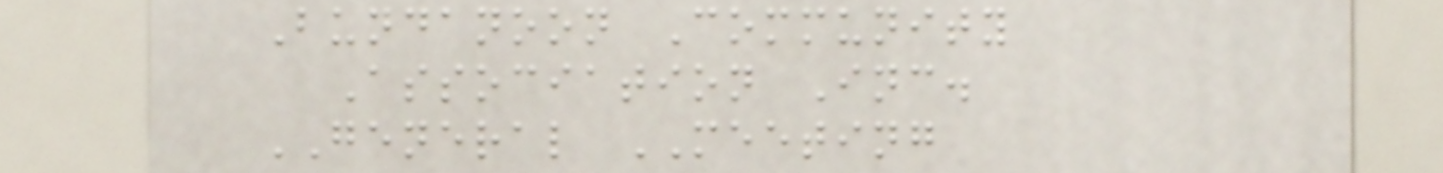Bundanoon Community
Association Inc.
GENERAL MEETING
